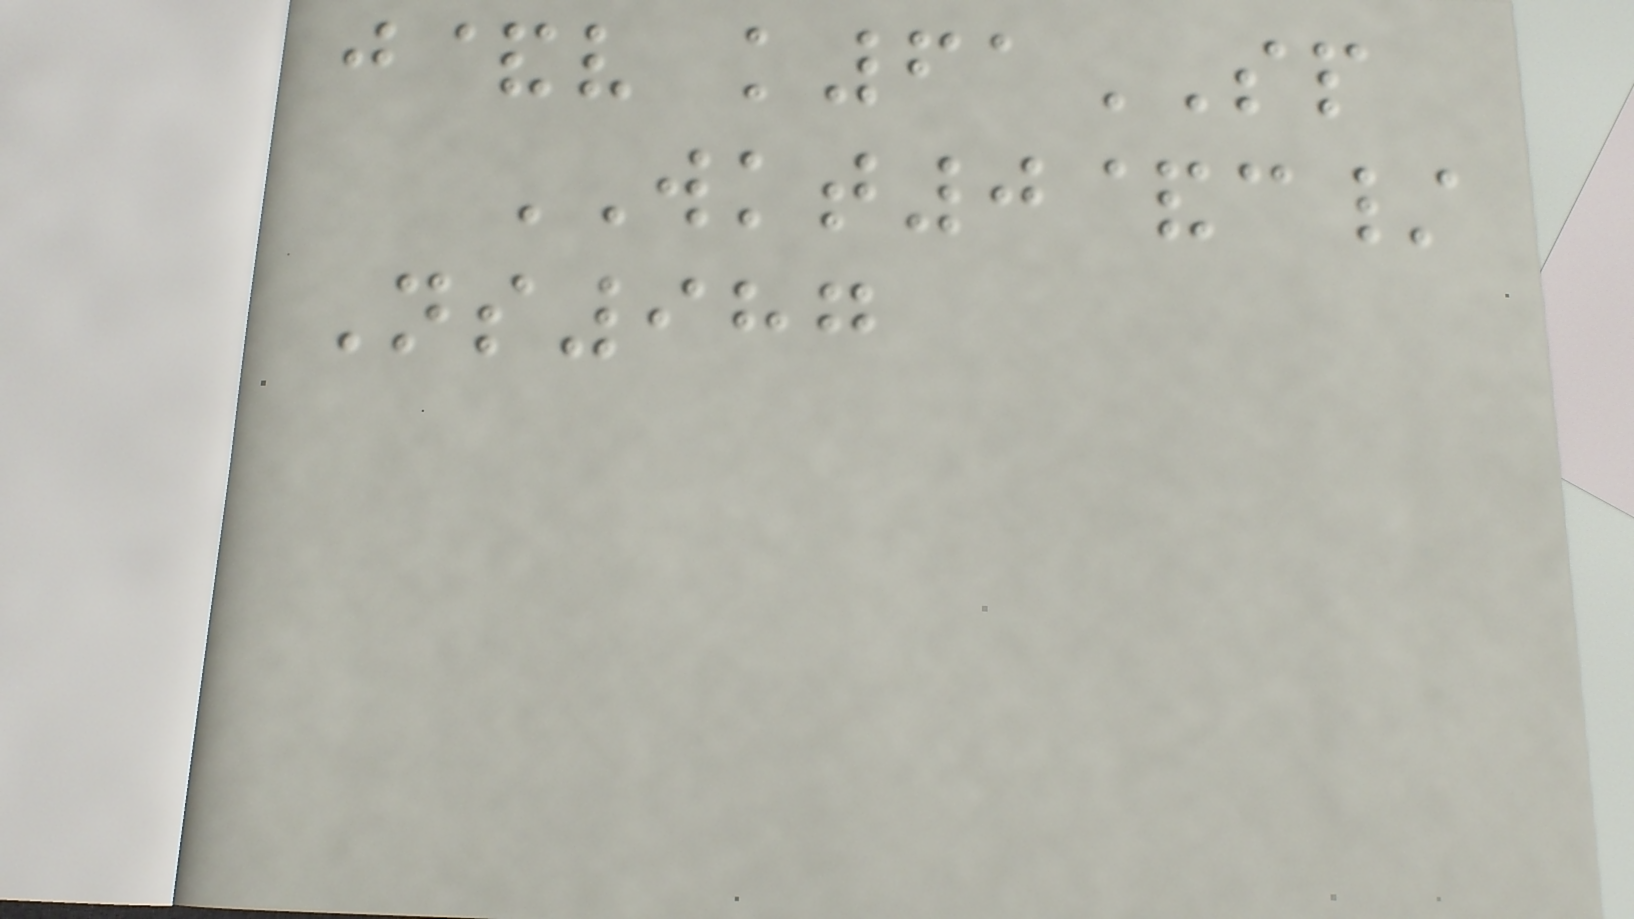j&v k61SP
WKT0&c/
Ns987
